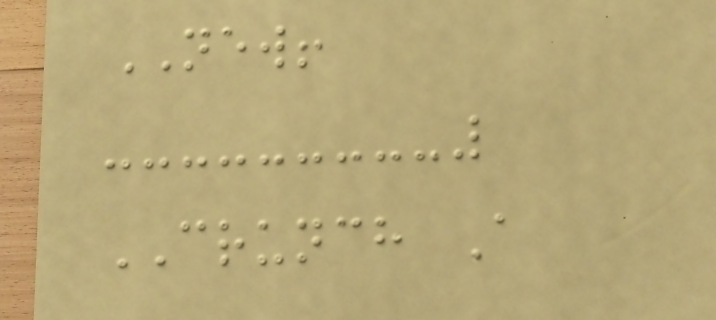NEW!
CRUNCH A
